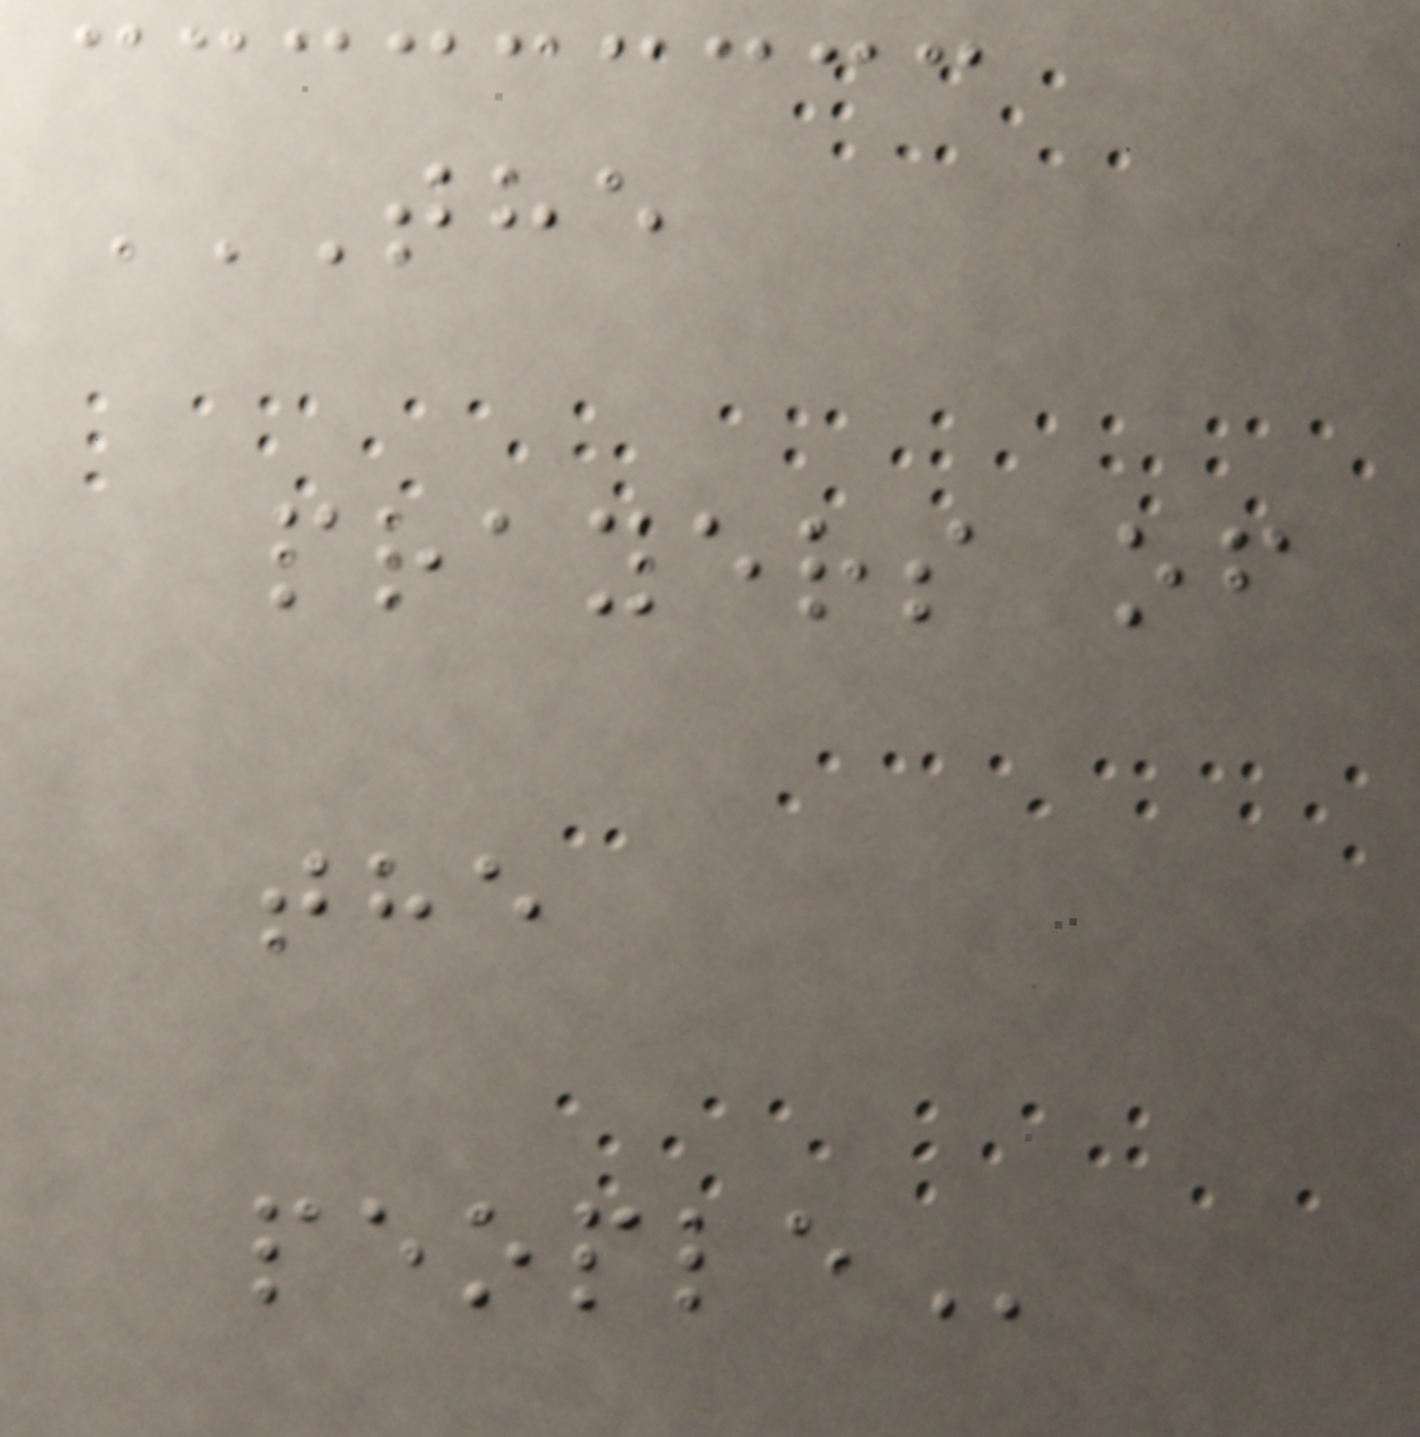THE
PRAYERS OF
THE
PEOPLE
